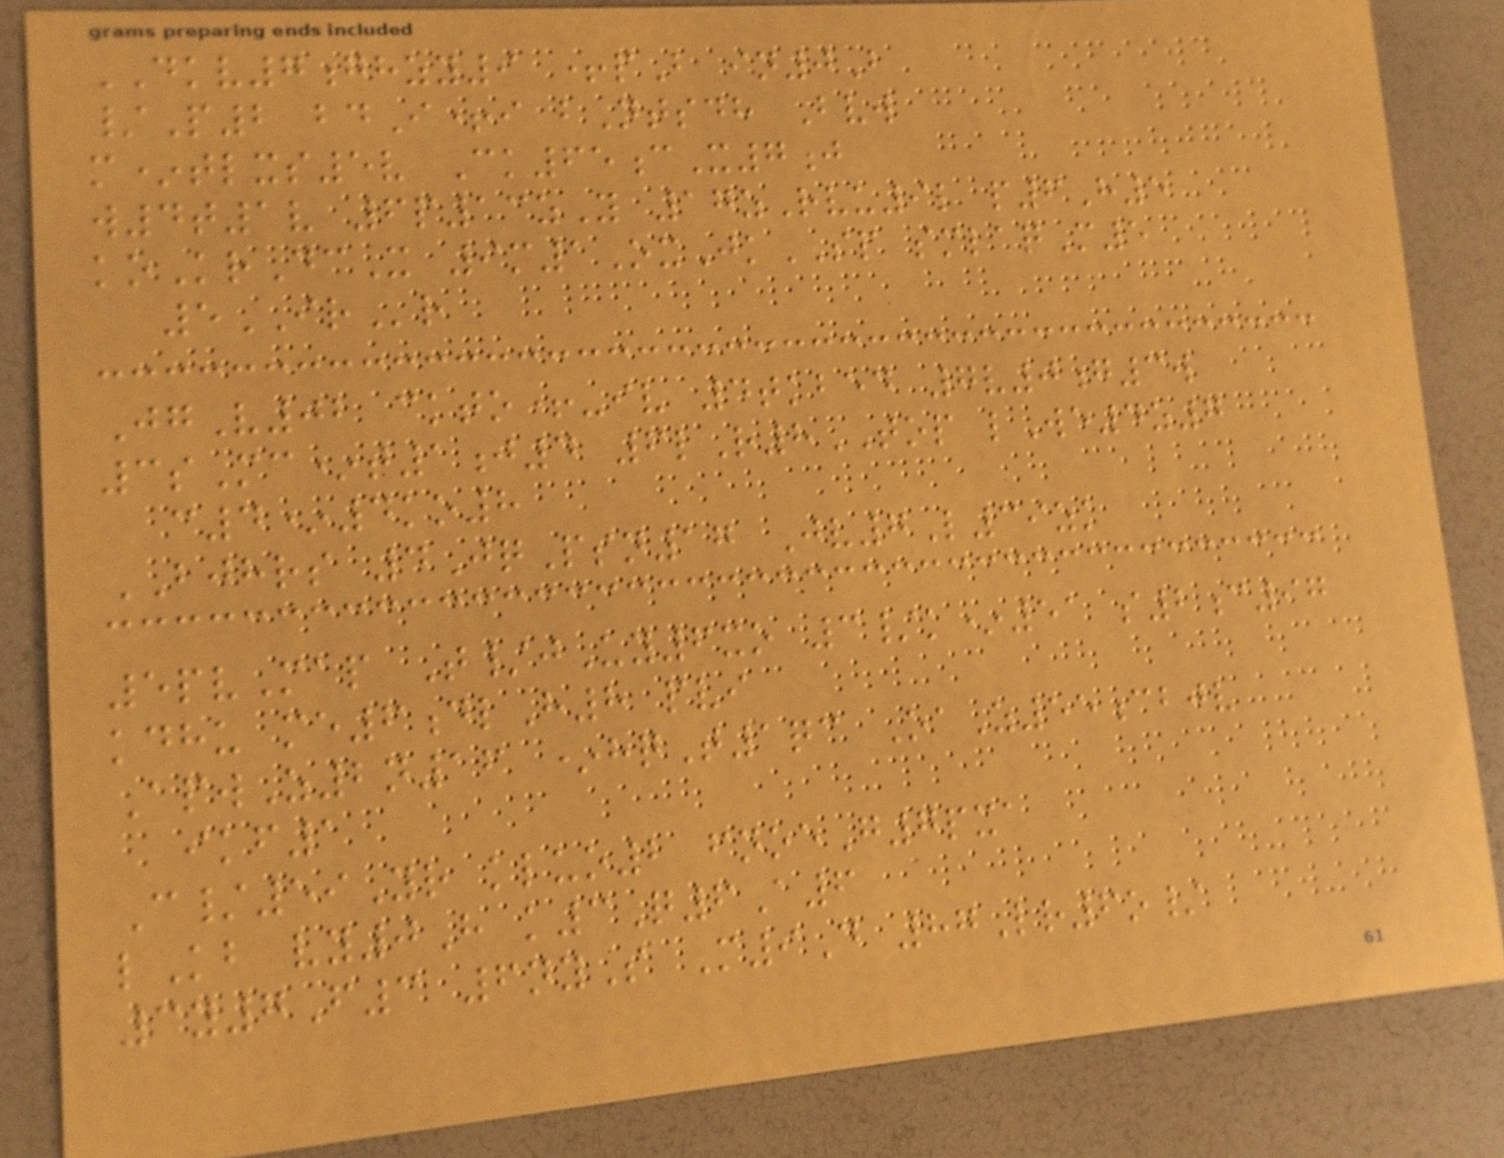DKV7ghzy9 +pB in0B
/P2 bdI+i bNtsdh Bvw
m*tlxs5v Ck65cX7j
w4t1v 6p13zY 17zRvu9l p6H5
koKrDcX 9m1OxJkSP smlaqM5
5IRr
JgV02 ckto+-iv 4tkbed 7v0g3w
3sMc*t1j4 6lR8TOP lWe4z7
c4*4ko8
BJHRS 4JqPsn17 Jv7L39zk
5pvMap T/jUy6xo 3/k*51 s2c97
kdhu me6dlH8 pvi
ApwZ2n16 *hqT1qc OaZ55cbjv
ikf1
C/59Yr kluo2 fnoeG7pxa
lKb vy0H k3Q6A6
3y7F3 6nyS M9D 87Lr6o/
